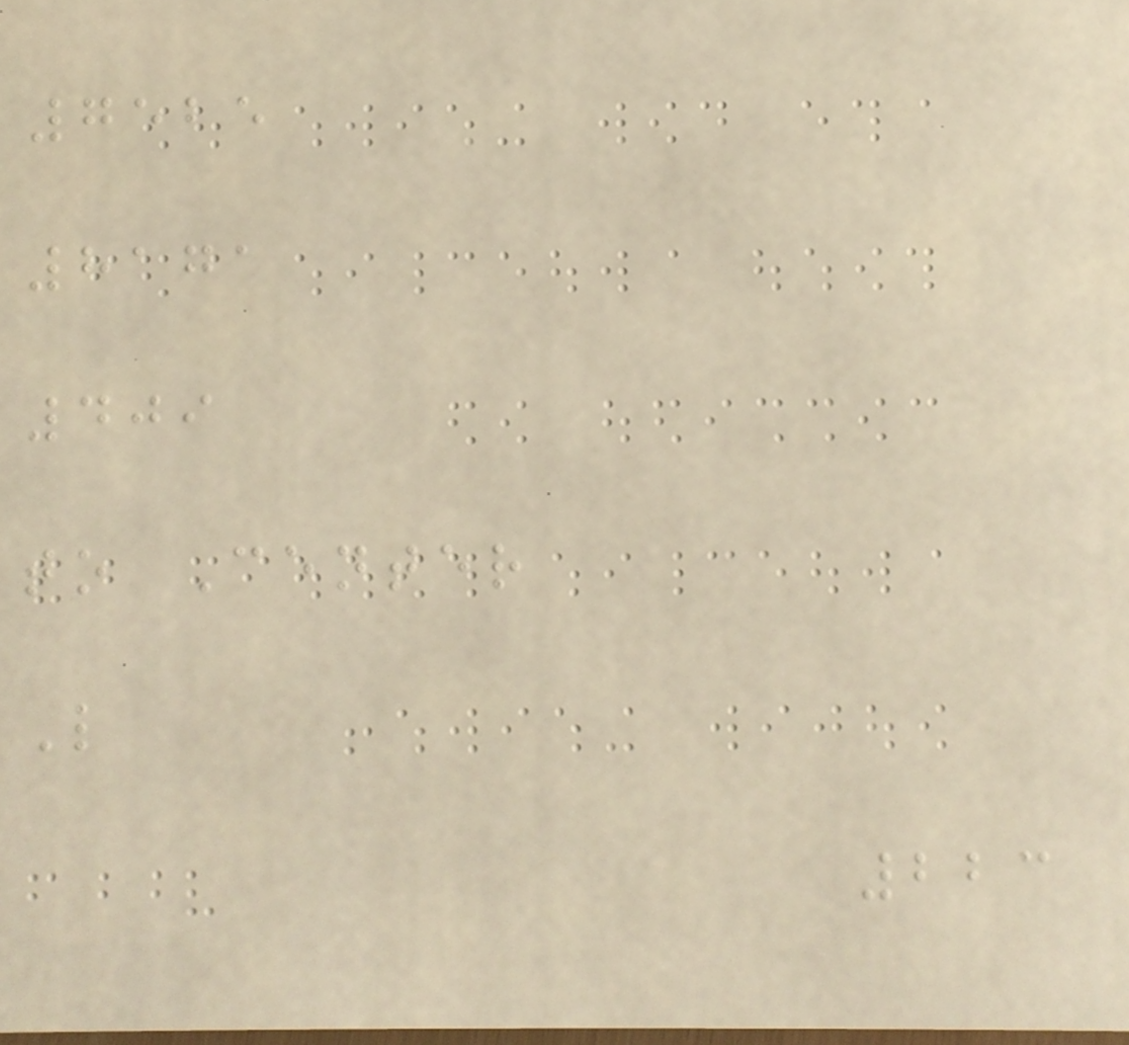7525
8171
409
to Center
L
223
